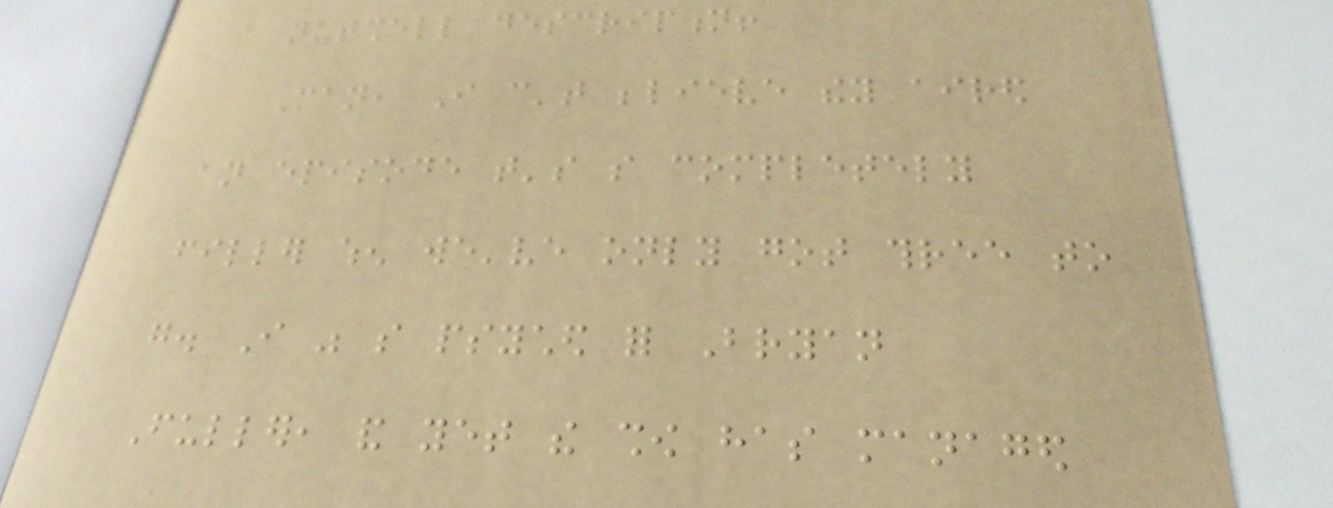a nutshell description!
Man, I can't believe they aired
an episode that's so completely
filler when we've only got three to
go. I was so psyched for Bryan
Fuller, and yet the show has managed
